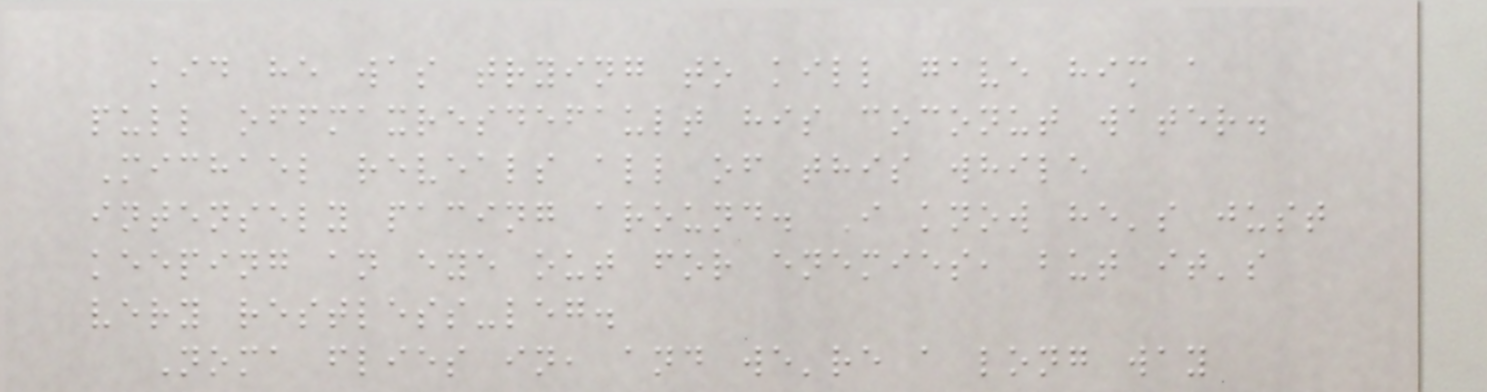kid he was trying to kill gave him a
pull offmaxresdefault his coconut water.
Michael reveals all of this while
intensely pacing around. I know he's just
keeping an eye out for enemies, but it's
very restless-leg.
Noma flies in, and we're a long way
